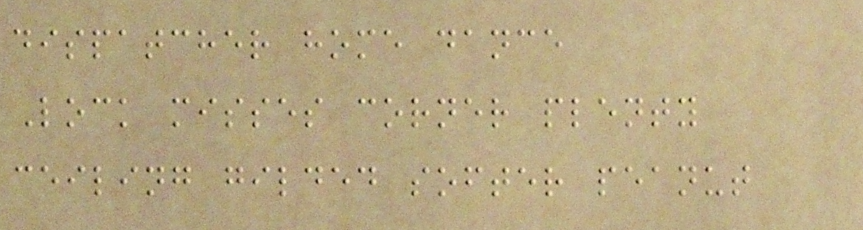dispatcher home dance
Lock misses corner plenty
ceiling gilded softer peanut
